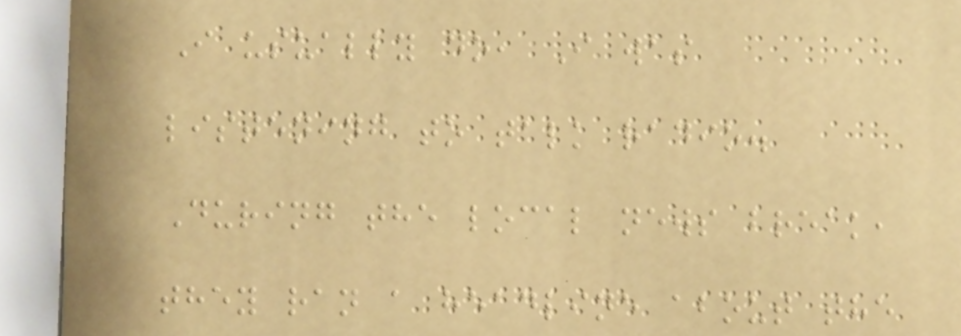I usually do, I was
listening to talk radio.
During the local news break,
they ran a headline about the
